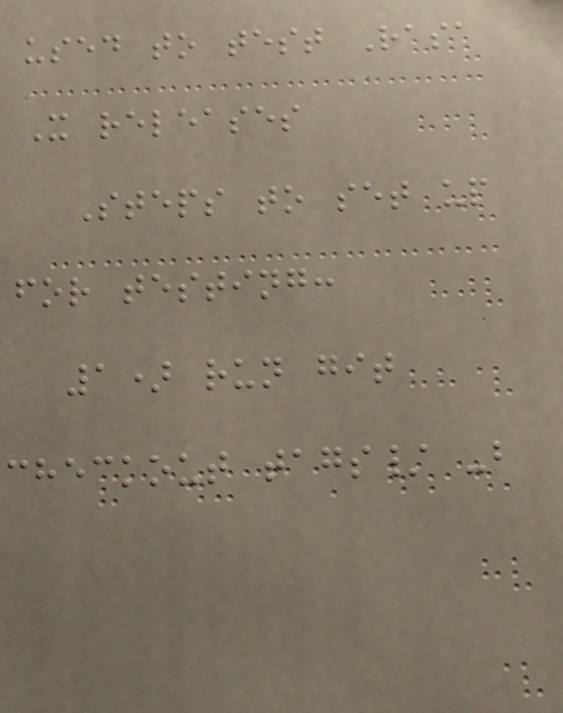used to test Rasa
X releases
Steps to set up
for testing:
1) run git
checkout tags/ -b
